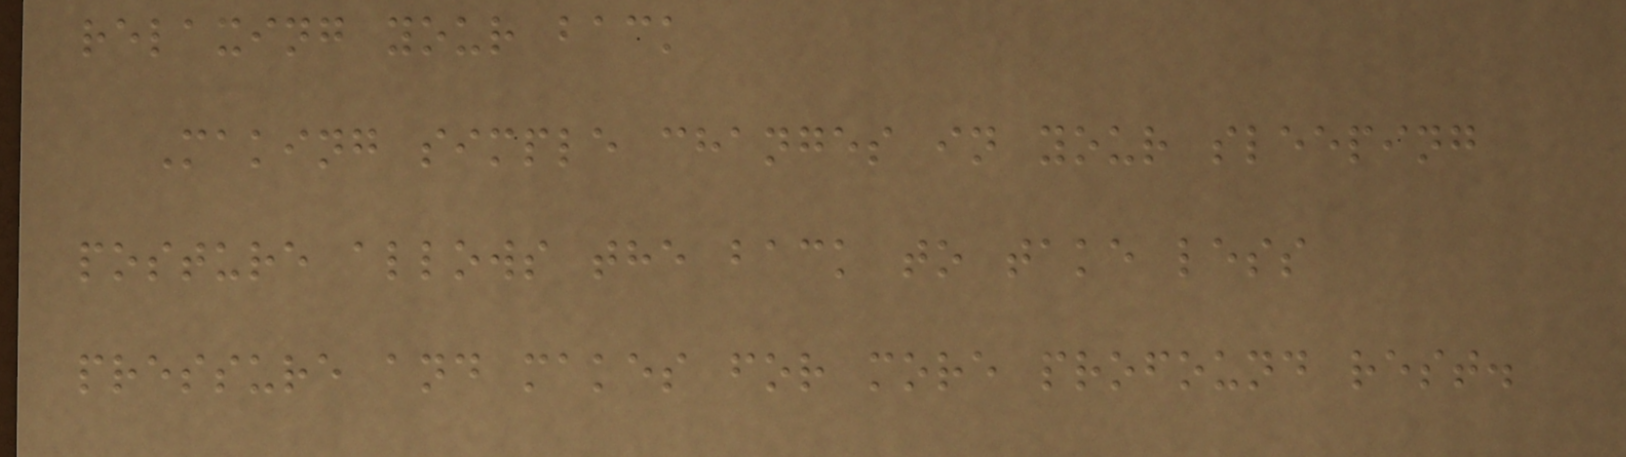relaxing your back
Making simple changes in your sleeping
posture allows the back to take less
pressure and makes for more profound rest.
